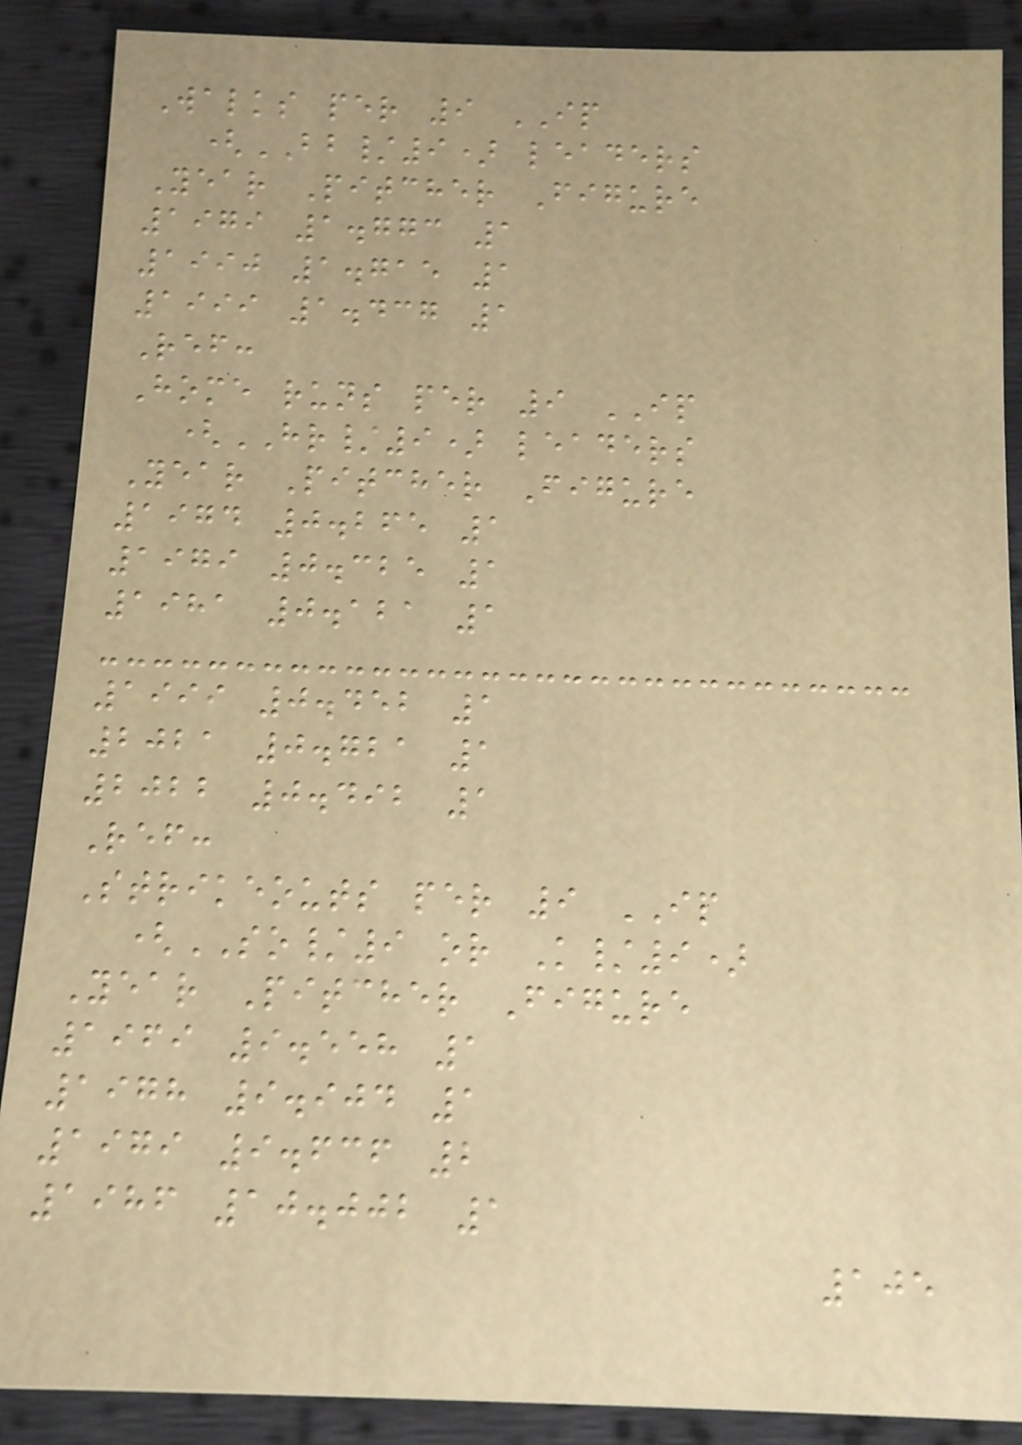Walks per 9 IP
(BB/9) leaders
Year Pitcher Figure
1979 1.773 1
1990 1.715 1
1999 1.437 1
Ref:
Home runs per 9 IP
(HR/9) leaders
Year Pitcher Figure
1974 0.265 1
1979 0.325 1
1981 0.121 1
1999 0.452 1
2021 0.721 1
2022 0.492 1
Ref:
Strikeouts per 9 IP
(SO/9 or K/9)
Year Pitcher Figure
1969 9.558 1
1978 9.904 1
1979 9.636 2
1986 10.002 1
105
